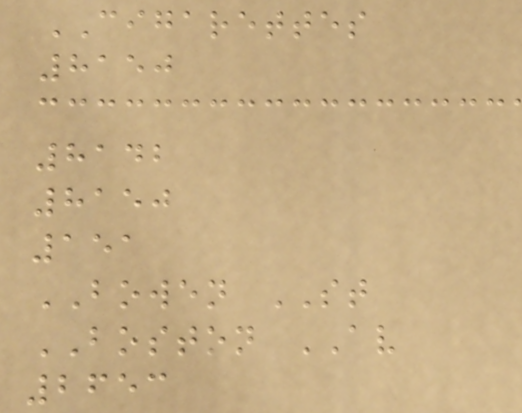CIGARETTES
8150
8142
8150
151
BOWEN ST
BOSTON AV
2653
